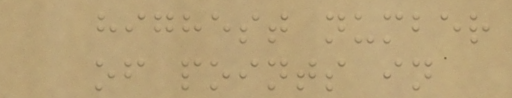highest number
of points in
